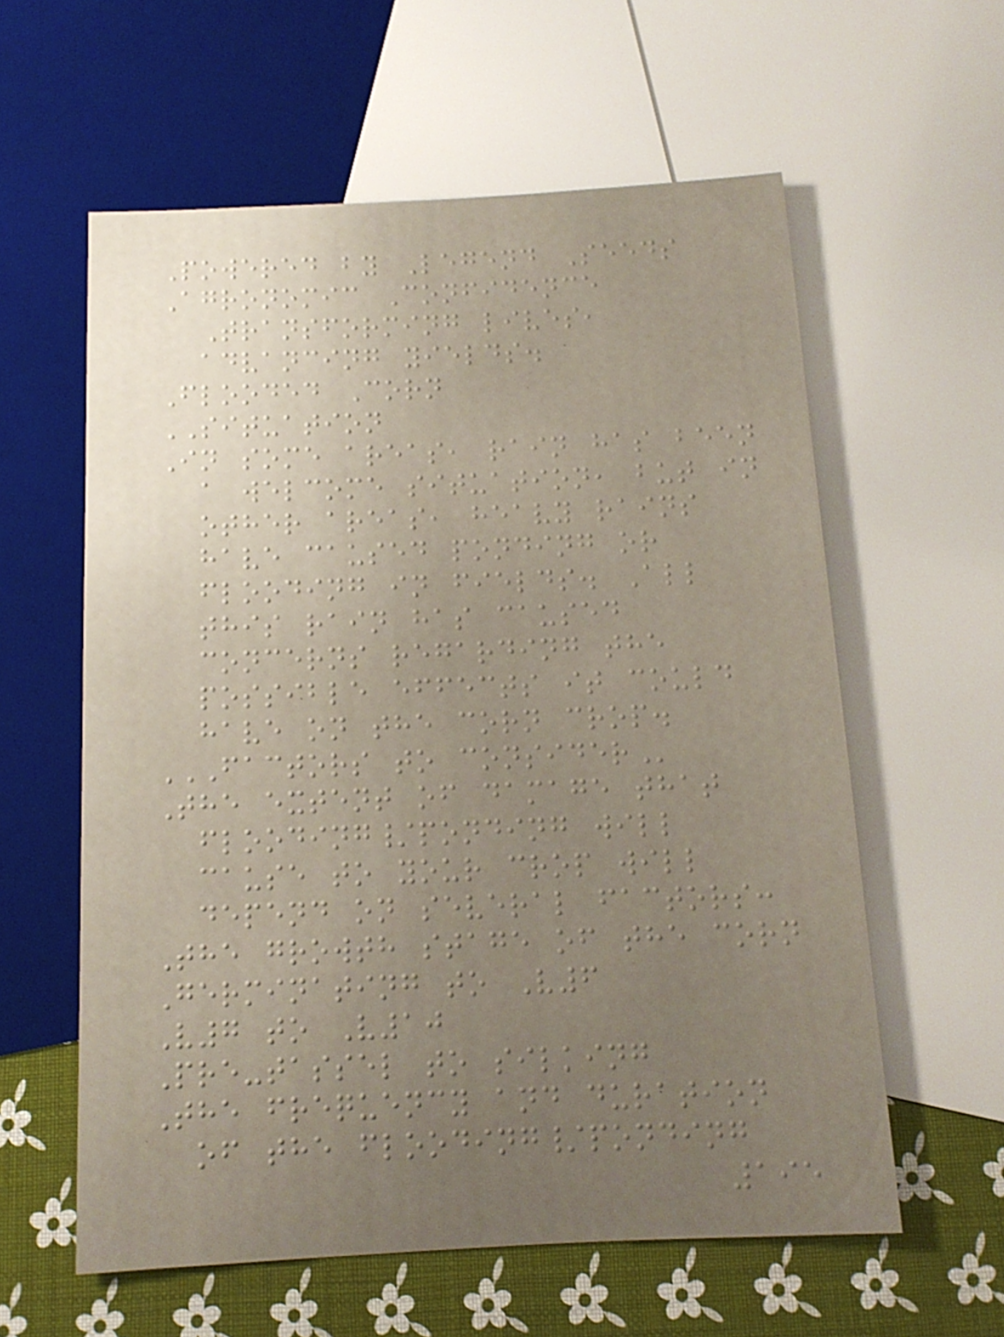Powered by Legend Seeds
Agronomic Confidence
Transforming lives,
advancing yields.
Flooded Corn
SITUATION
In some areas, rain has been
a welcome situation, but in
other areas, heavy rains
have caused ponding or
flooding in fields. All
this rain has caused
concerns regarding the
possible effects it could
have on the corn crop.
FACTORS TO CONSIDER
The extent of damage that
flooding/ponding will
cause to your crop will
depend on several factors:
The growth stage of the corn
Germinating to V6
V7 to V10
Pre-tassel to silking
The frequency and duration
of the flooding/ponding
195
